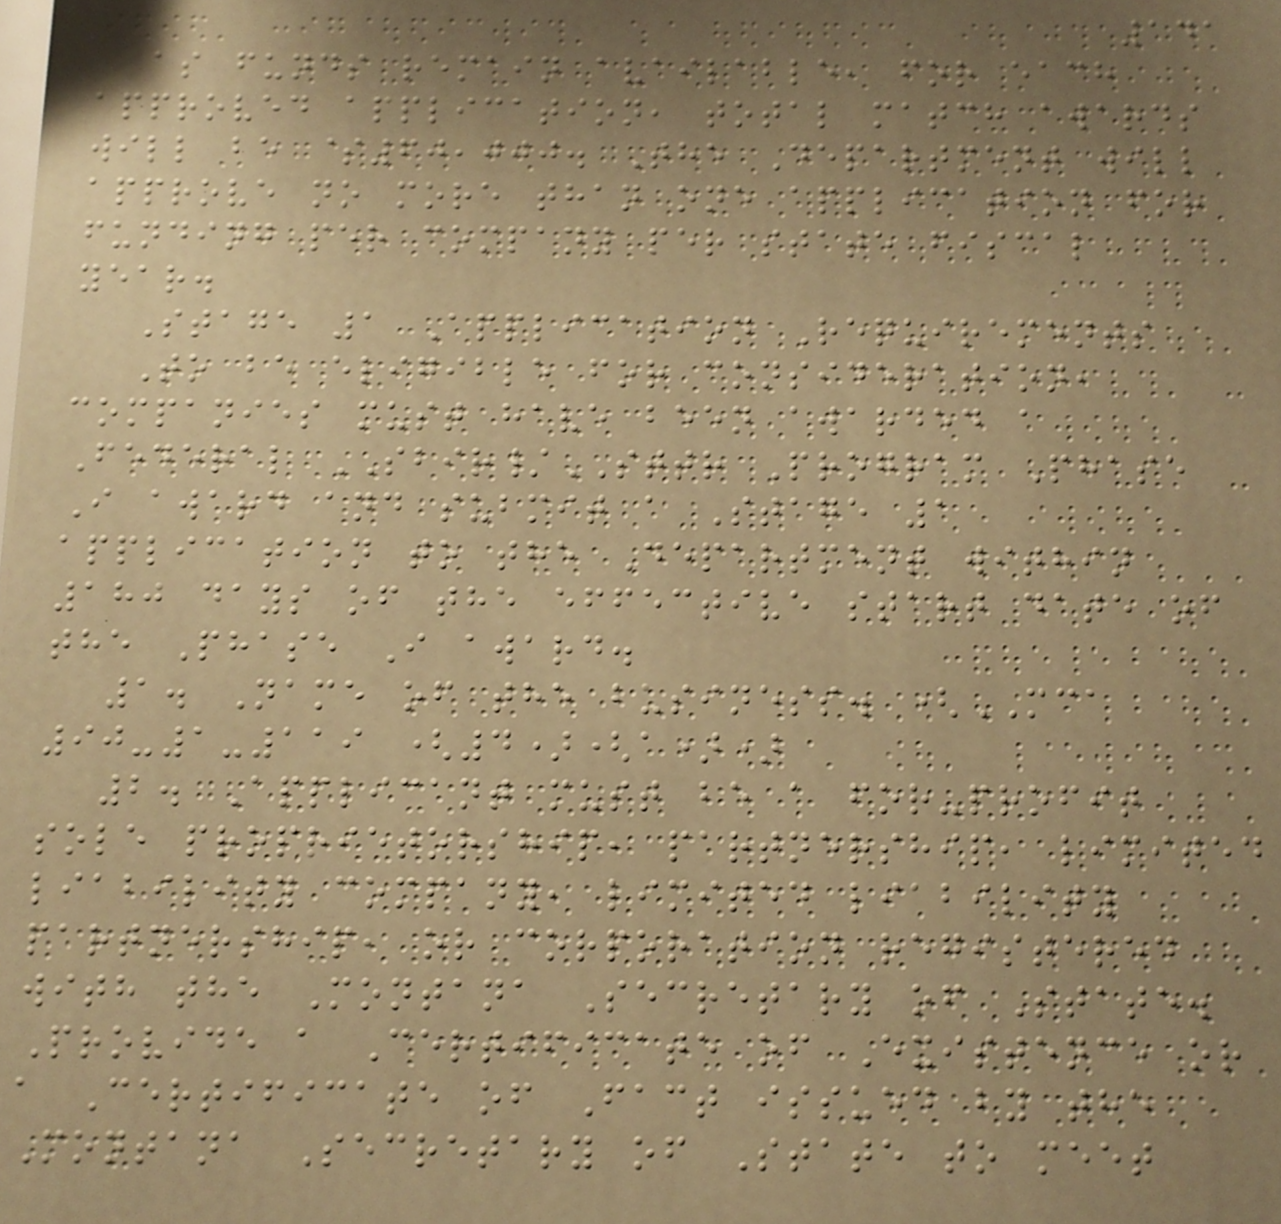141
as funds remain available, for each
approved application, total match awards
will be $60,000. The Department will
approve no more than one application for
funding per company per state fiscal
year.
Stage 1 Application Requirements
To be eligible for consideration,
companies must have been awarded a
Federal SBIR/STTR Program Phase
I award and submit a Stage 1
application to the Department within
180 days of the effective start date of
the Phase I award.
1. Name of the business. (MCA
90-1-119 (4)(a))
2. Applicant must be a for-profit
sole proprietorship, partnership, limited
liability company, limited liability
partnership, or corporation registered
with the Montana Secretary of State.
Provide a Certificate of Existence or
a Certificate of Fact issued by the
Montana Secretary of State to meet
